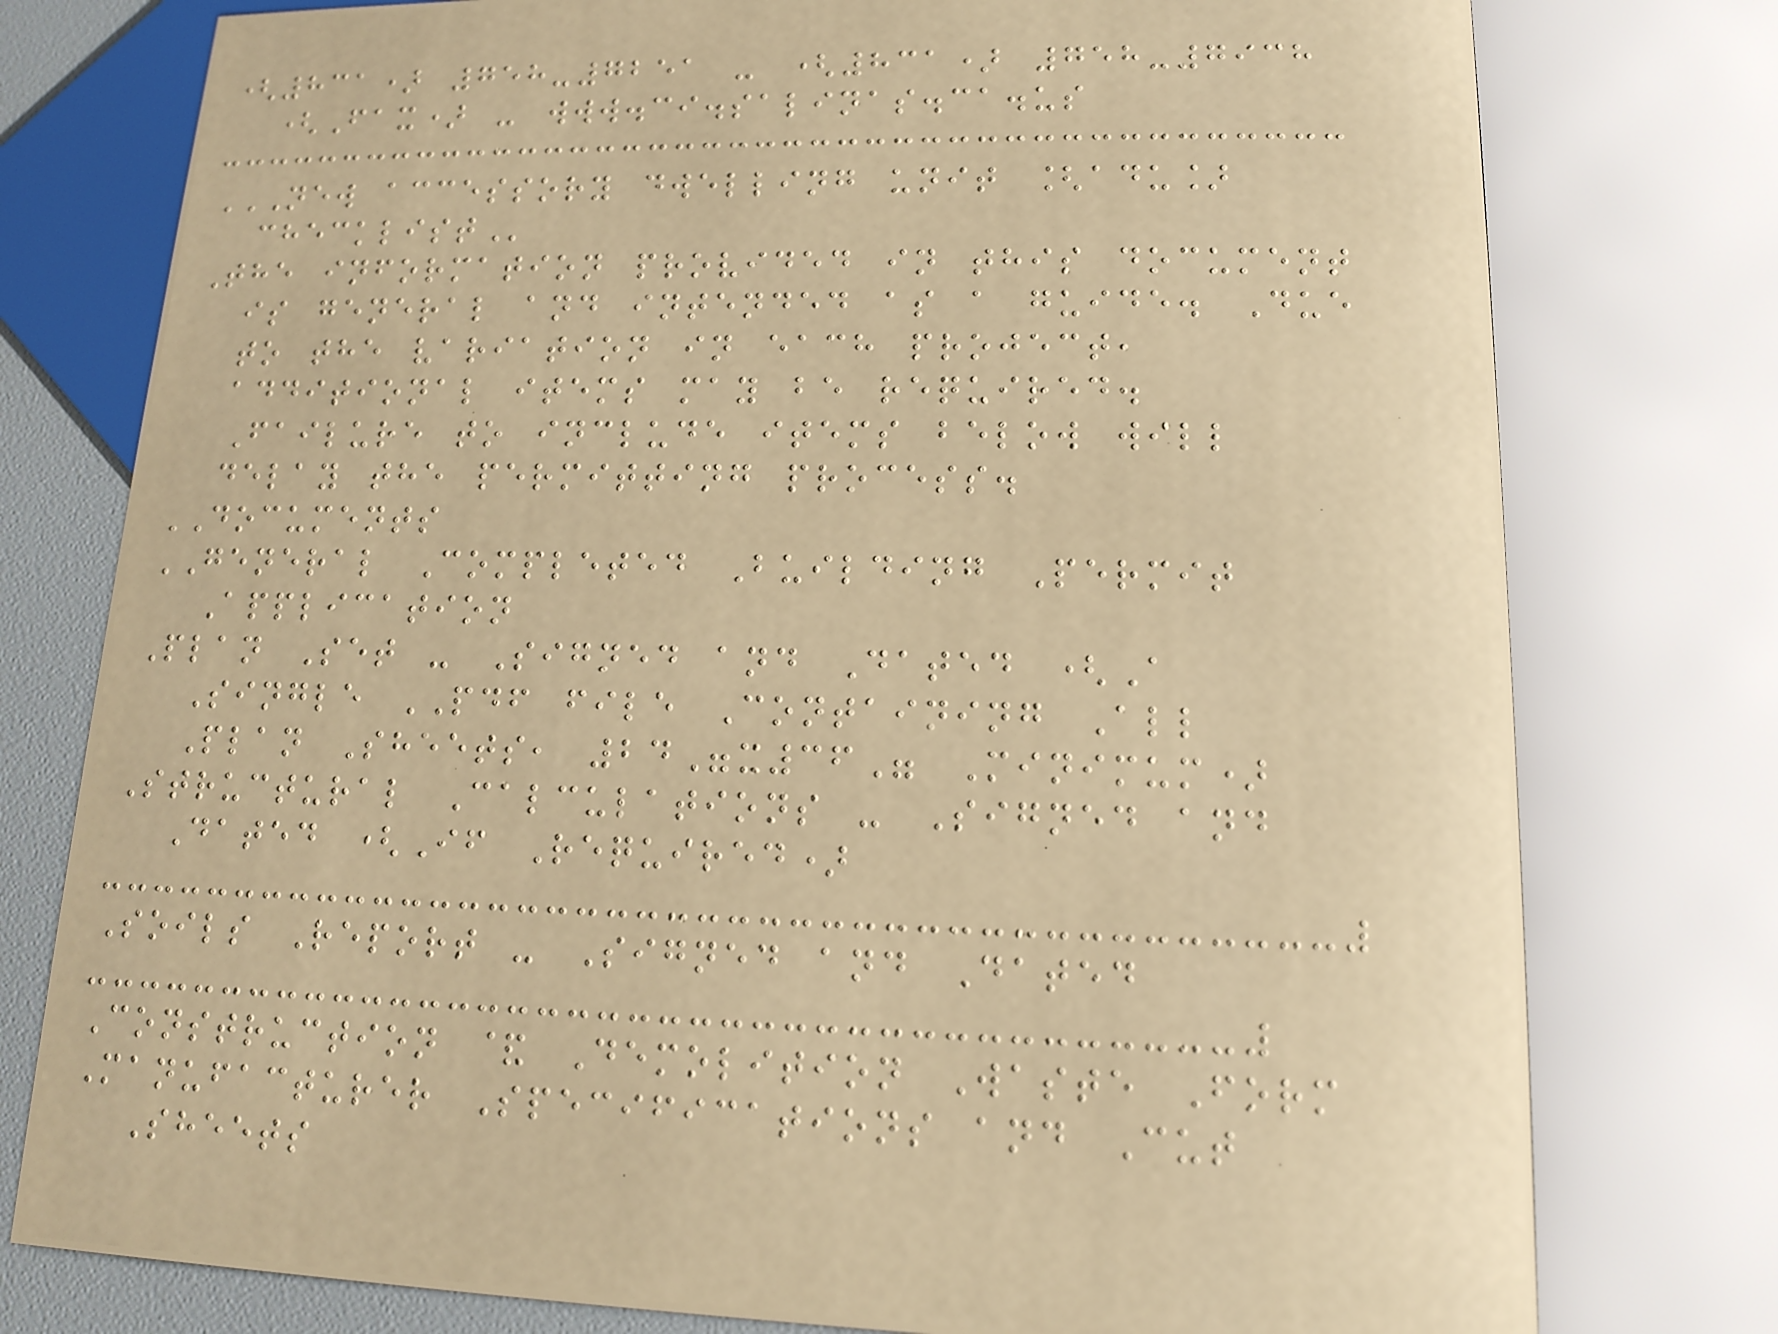(831) 758-7251 - (831) 758-7938
(Fax) - www.ci.salinas.ca.us
NEW ACCESSORY DWELLING UNIT [ADU]
CHECKLIST
The information provided in this document
is general and intended as a guide. Due
to the variation in each project,
additional items may be required.
Failure to include items below will
delay the permitting process.
DOCUMENTS
GENERAL Completed Building Permit
Application
Plan Set - Signed and Dated (A
Single PDF file Containing All
Plan Sheets, 24"x36" Minimum)
Structural Calculations - Signed and
Dated (If Required)
Soils Report - Signed and Dated
Construction & Demolition Waste Form
Manufacturer Specifications and Cut
Sheets
